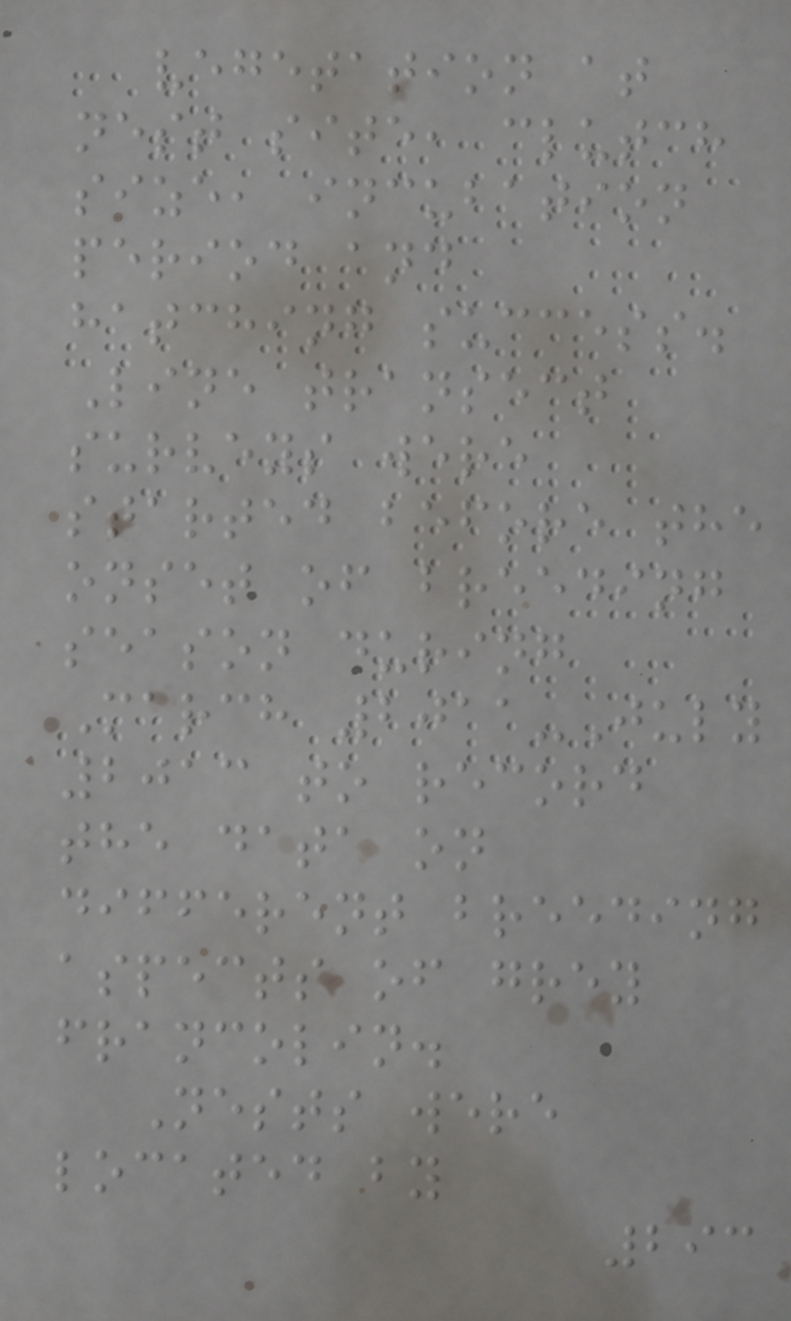vegetation at
nest site, clutch
size, incubation
period and
hatching success.
Line transect
surveys were
started before the
onset of breeding
season during
March 2011-July
2013 to record
the data on
different breeding
aspects of grey
francolin.
Nests were
located by
293
